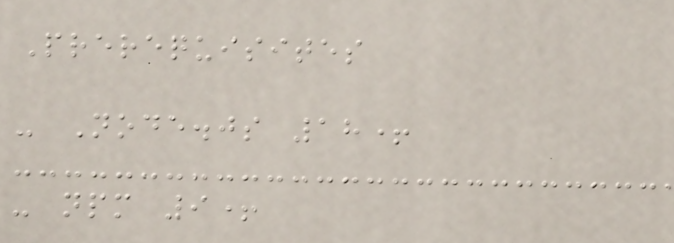Prerequisites
- Node.js 18+
- npm 9+
